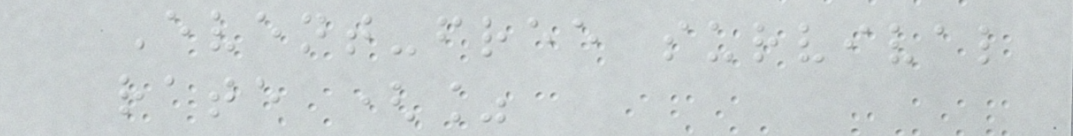Event-free survival
rate (%
